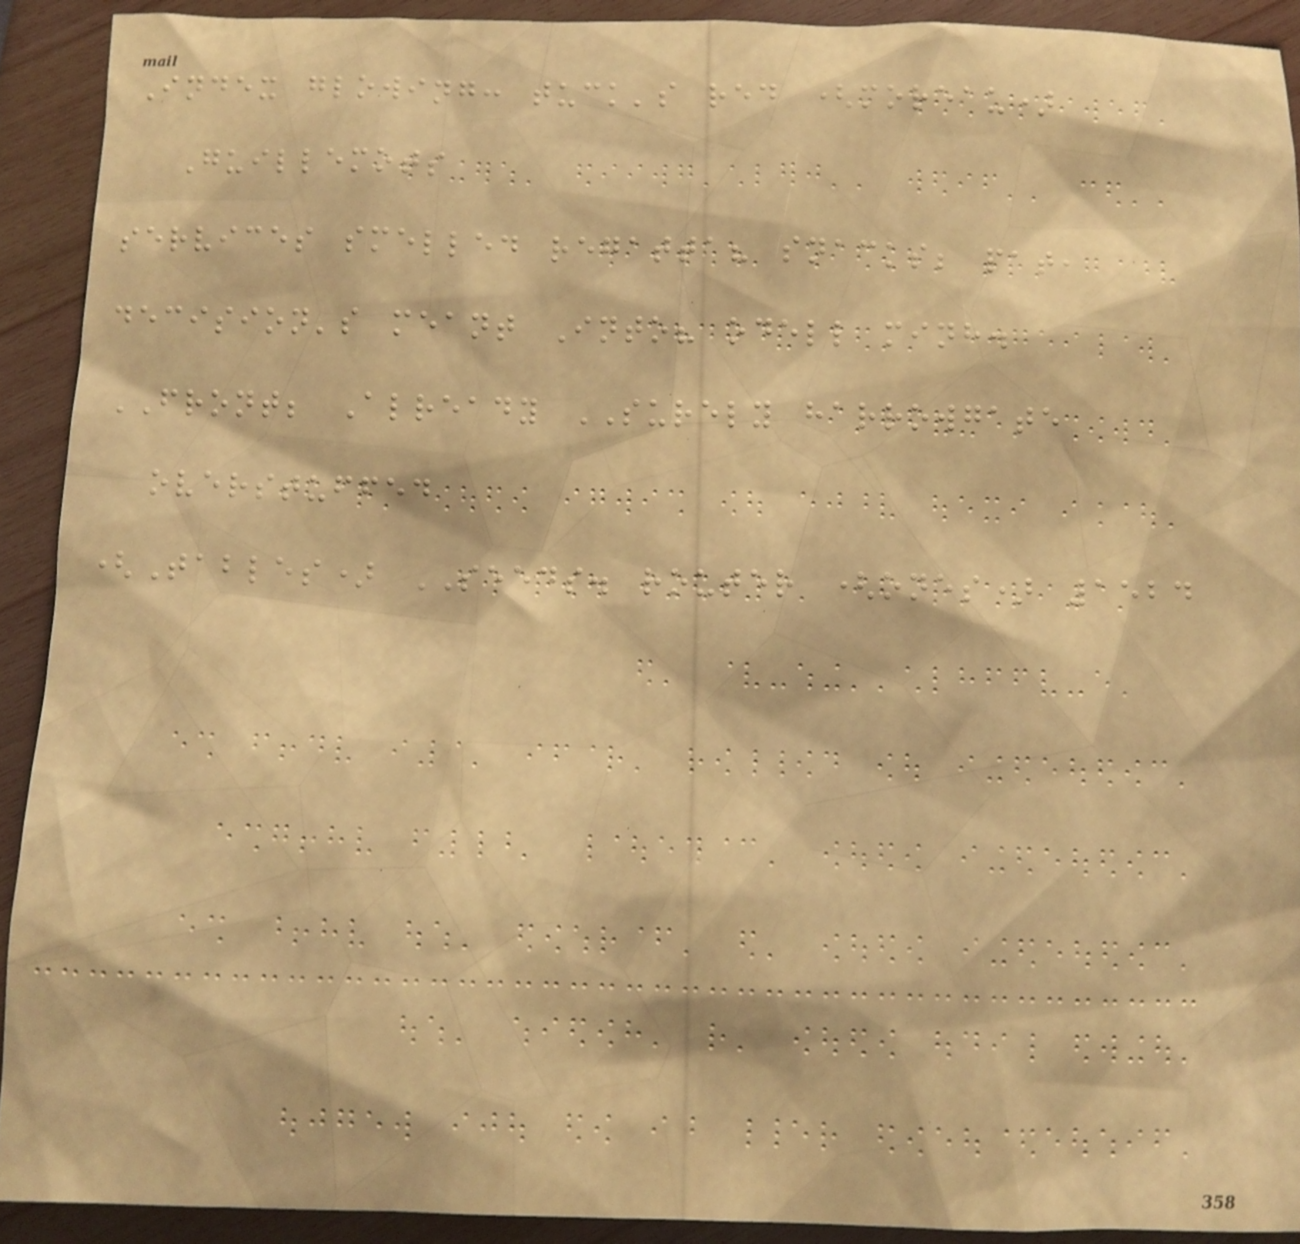Index glowing: tuck's red (moreau)
Guillemots
services smelled regatta? snacks; pat,
decision's meant Into? odell minh.
FRONT; Already SURELY harrowgate
overstuffed
(Tables) SEEDS. router (ones) 1524
